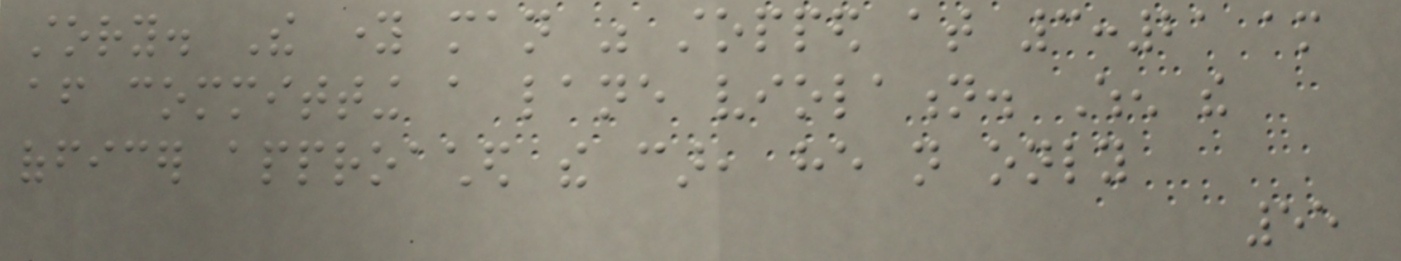story. The young man was stopped at 3:21 am
after committing a lane violation. When the
officer approached the car, he not only
55
